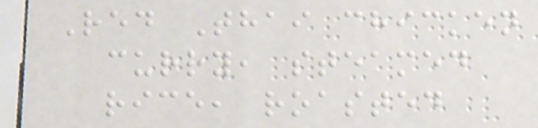Red Thai chicken
curry, steamed
rice, roasted
